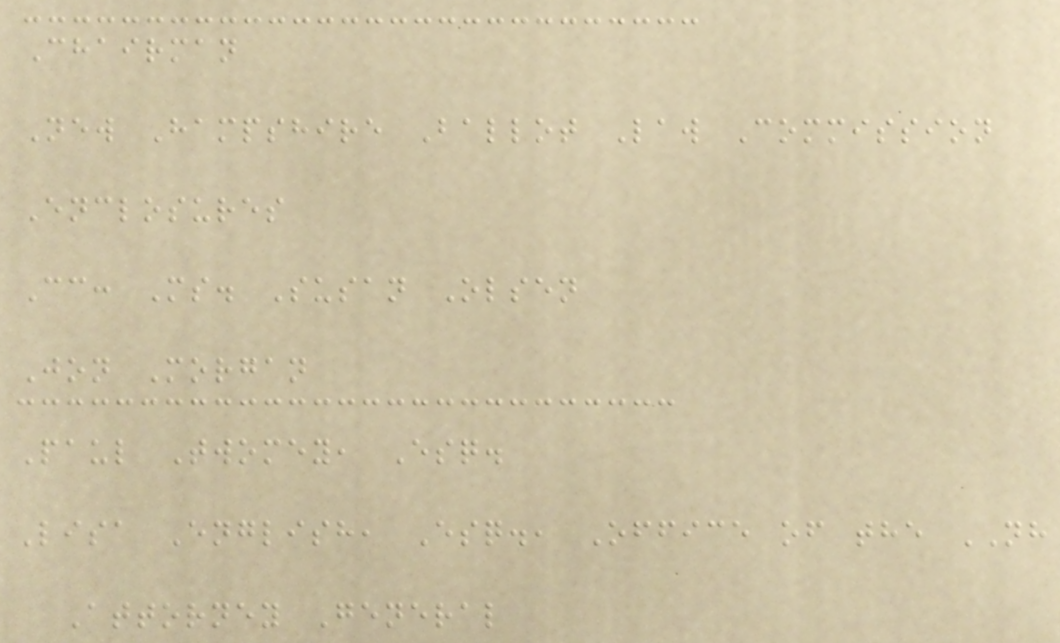Chairman
New Hampshire Ballot Law Commission
Enclosures
Cc: Ms. Susan Olsen
Jon Morgan
Paul Twomey, Esq.
Lisa English, Esq., Office of the NH
Attorney General
